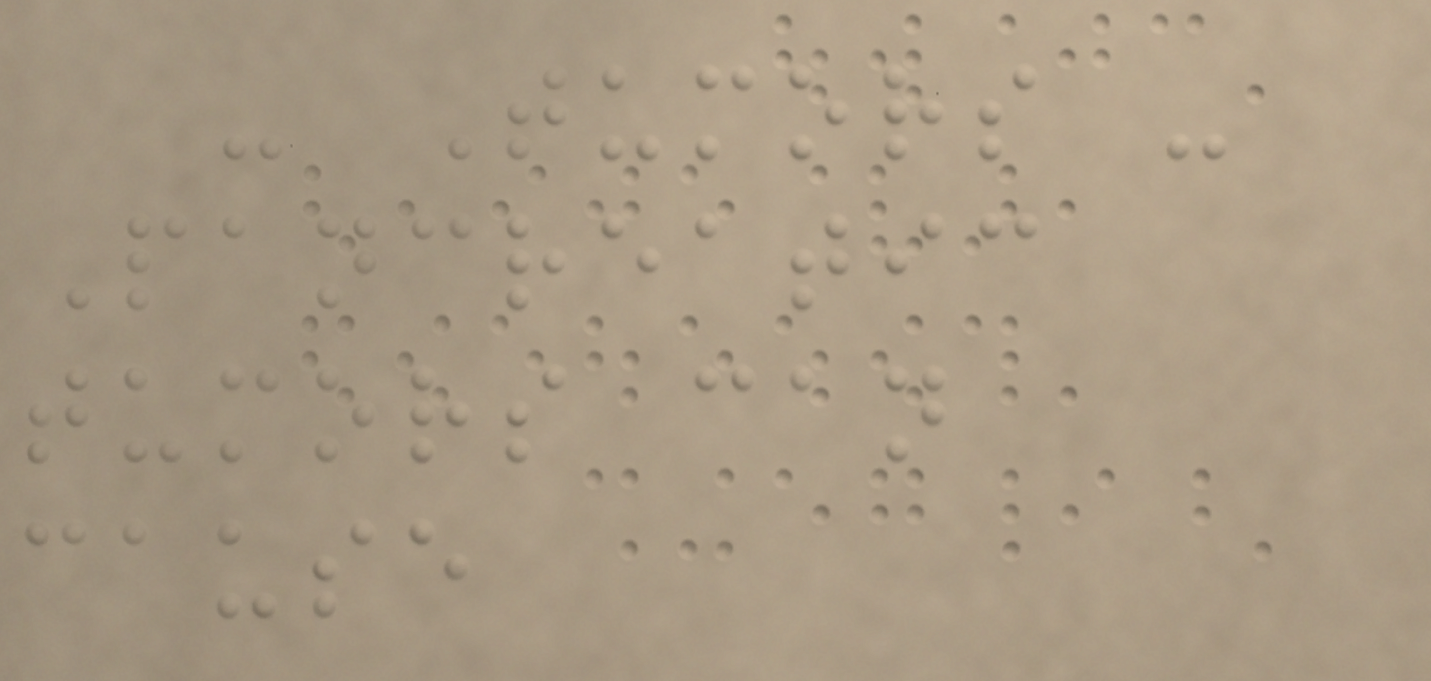- Tumors -
Pancreatic
tumors can
cause
